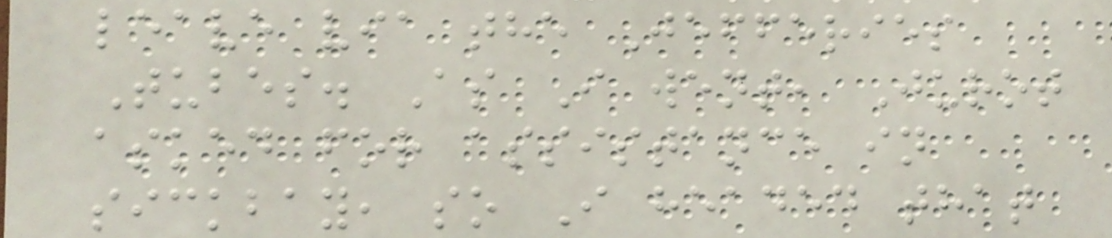leave via the Jefferies
Tubes. As I went, Jurot
asked for assistance in
sickbay, so I headed that
